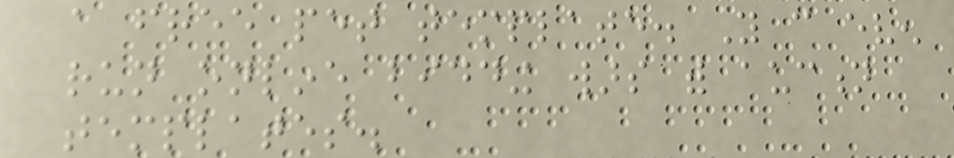a free pet template. You can even
run online bidding wars with auction
templates.
